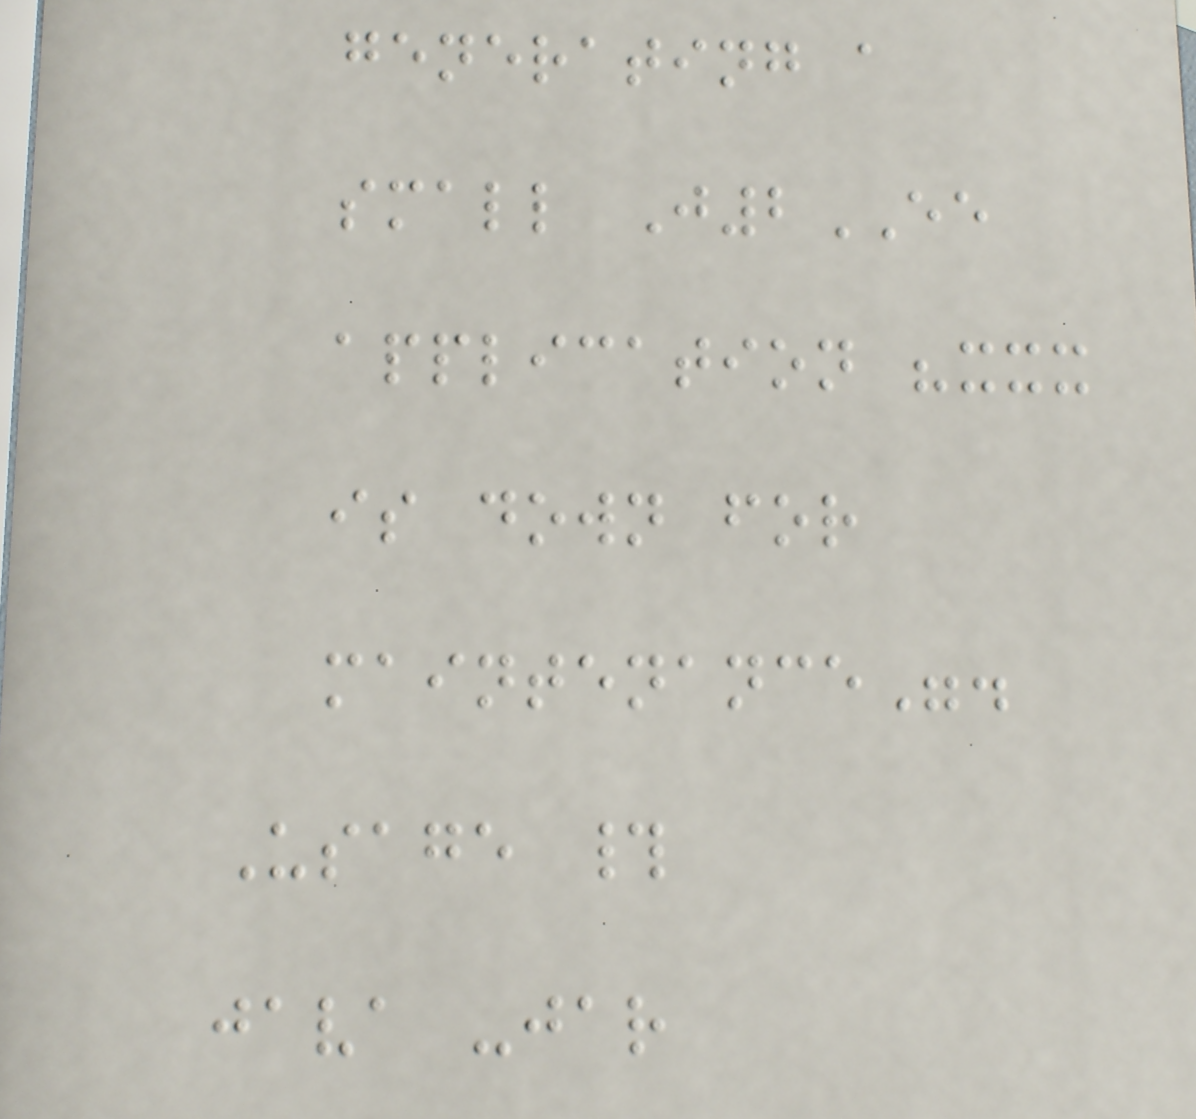generating a
small J2EE
application "xxx
is down for
maintenance".
Usage #
java -jar
